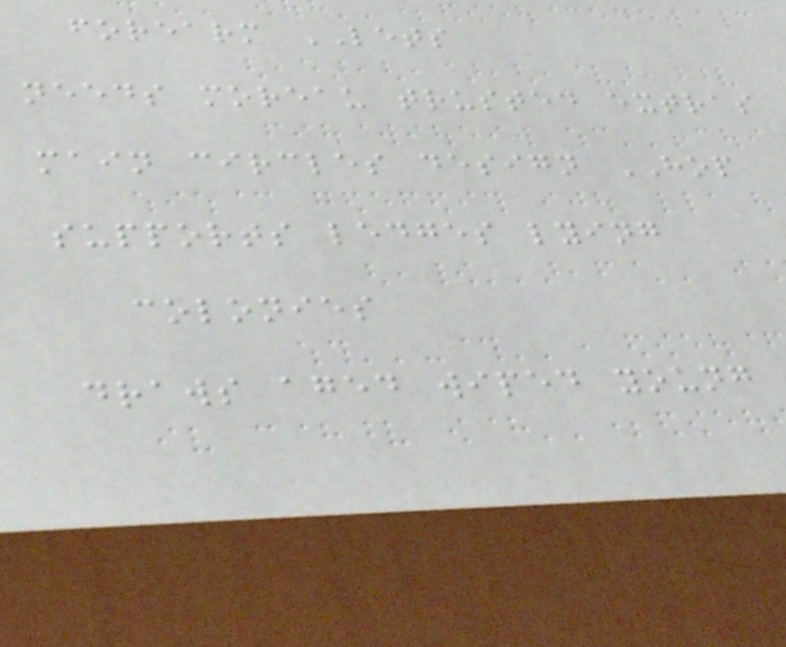forearm LETS
needs moreau trusted extras
main circles design HOP
supports ledges lying
colonies
draws aged wiped young
